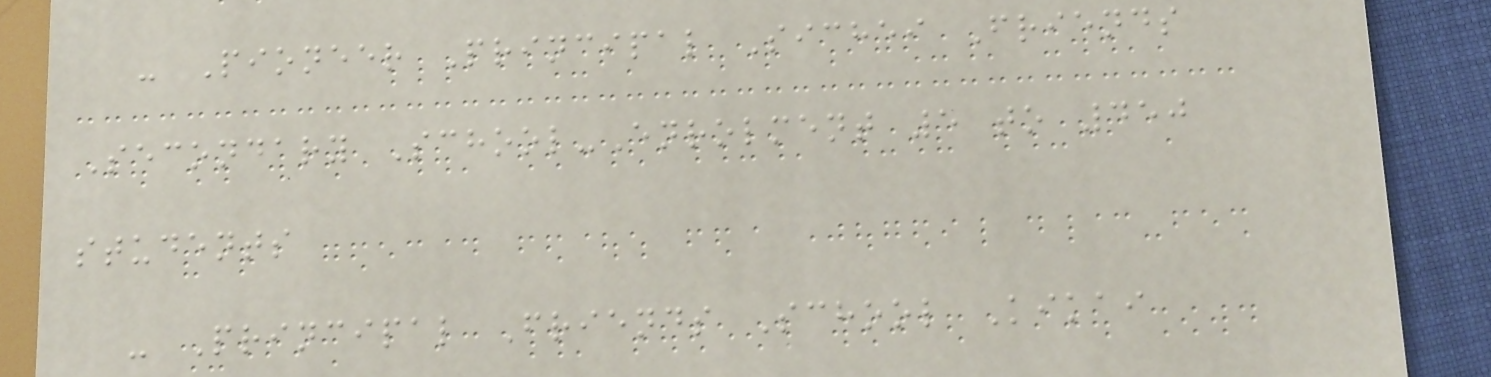- Pioneer Principal Sichei Friends
Secondary School-Enrolment 5 to 450
students
- Principal Friends School Kikai
